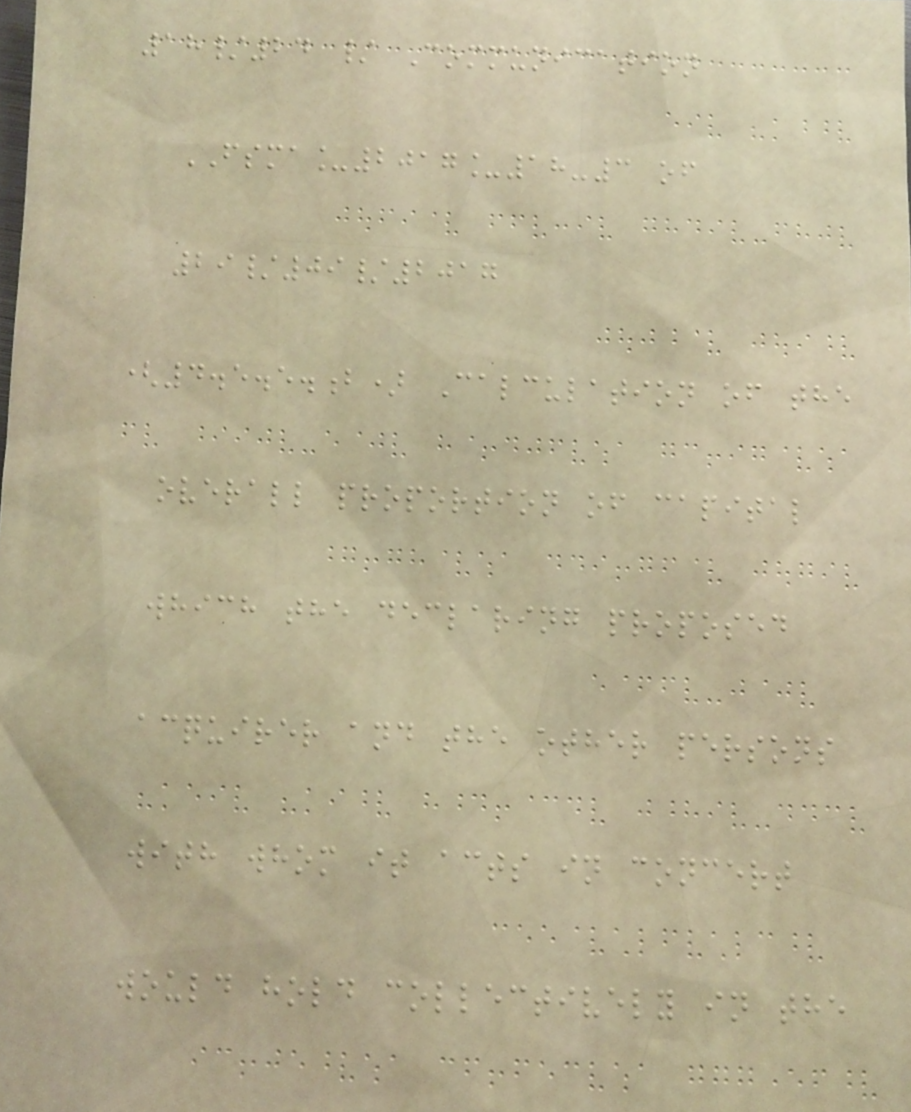18/24 / Communication
FSMA_2017_18-3 of
29/09/2017
(4.5.5.b) Calculation of the
overall proportion of capital
which the declaring proposed
acquirer and the other persons
with whom it acts in concert
would hold collectively in the
